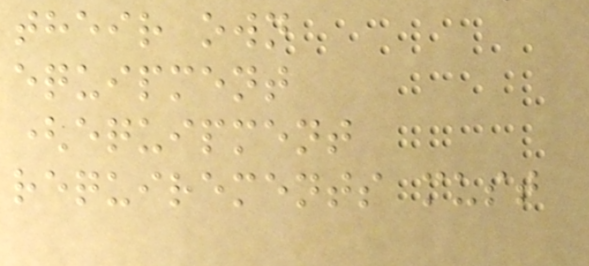their own
equipment
(equipment
requirements must
